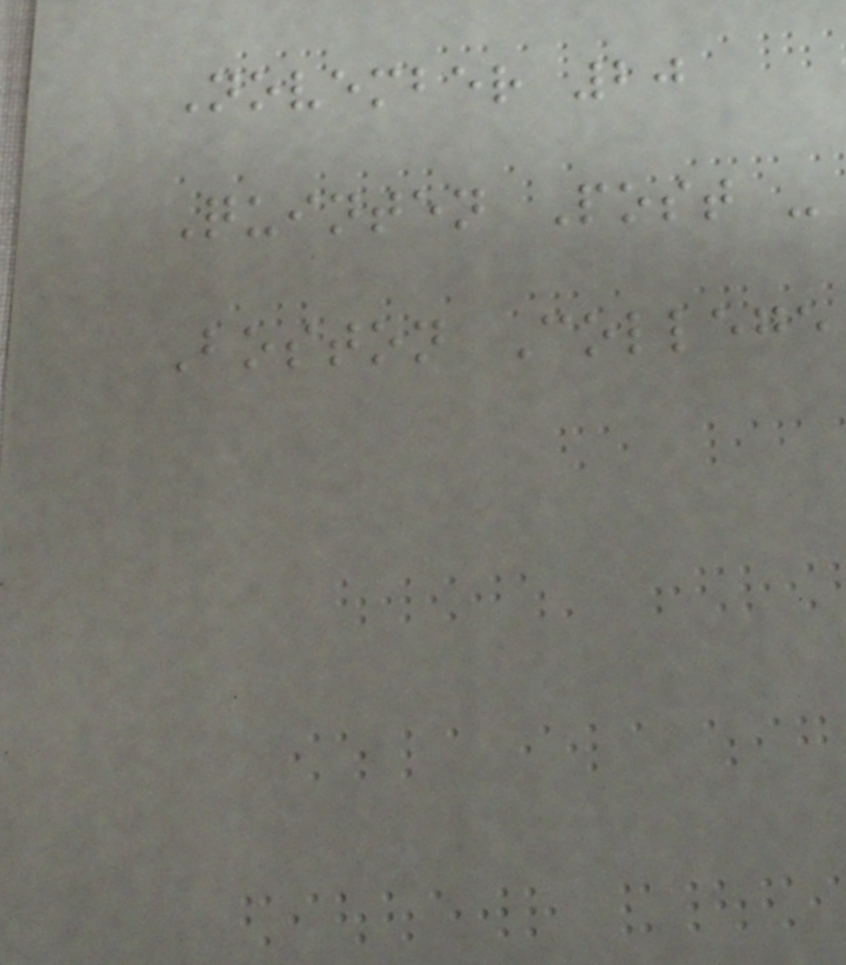November 20
Quinten Post -
Boston College
